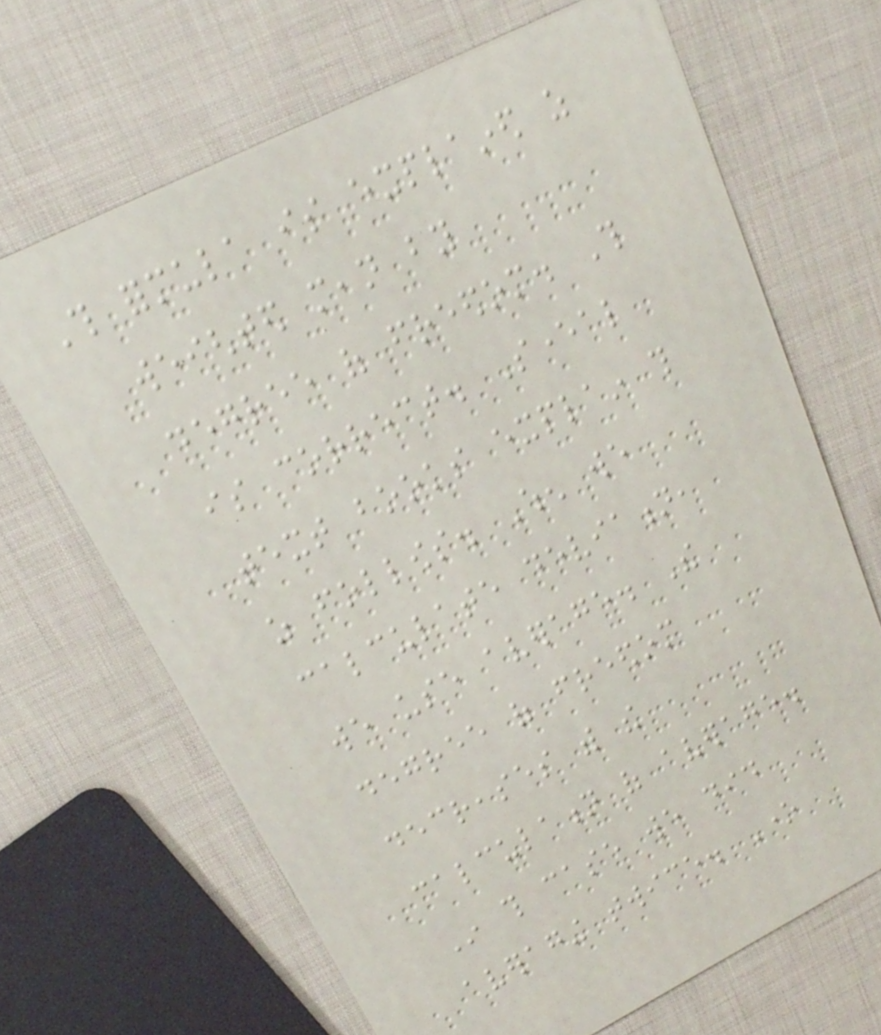This formula is explained as
weighted mean by
degree of freedom. This
is correct. Several
text books explain this
as follows. When we
calculate deviation,
we use average. The
degree of freedom
decreases with the
calculation of average.
In this case we did
averaging twice. One
